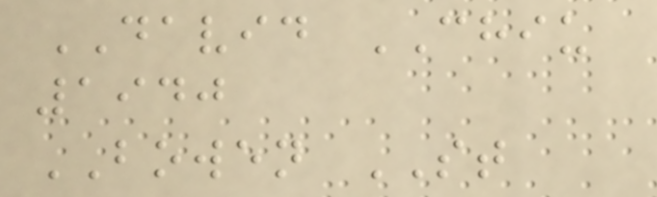DAVID CHIU
1940
BOWEN ST
